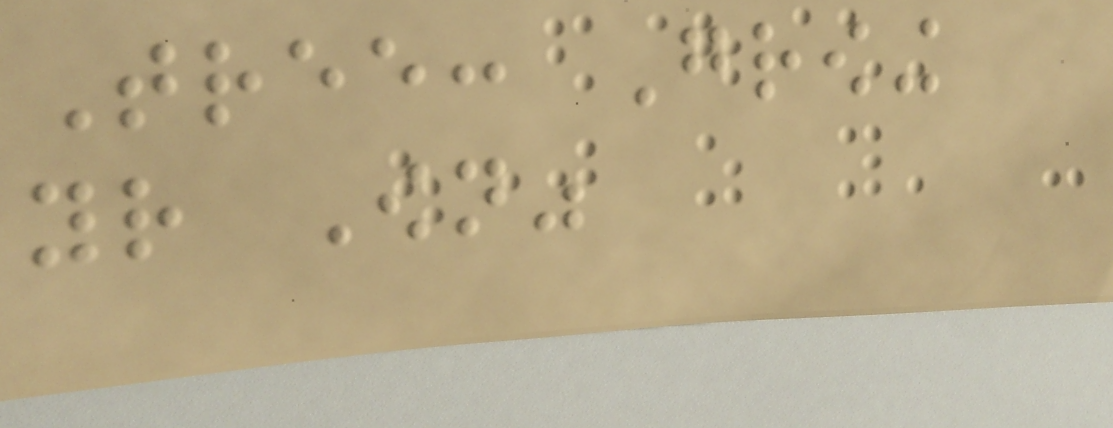Tree: Growing
your Own"
